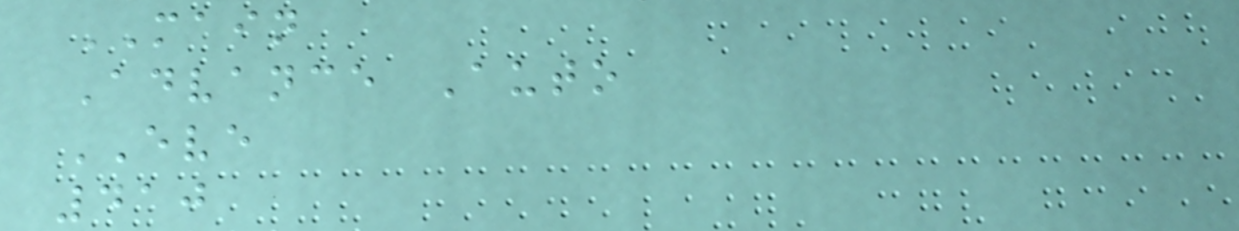MAIN
Advance Auto
EVE
410
